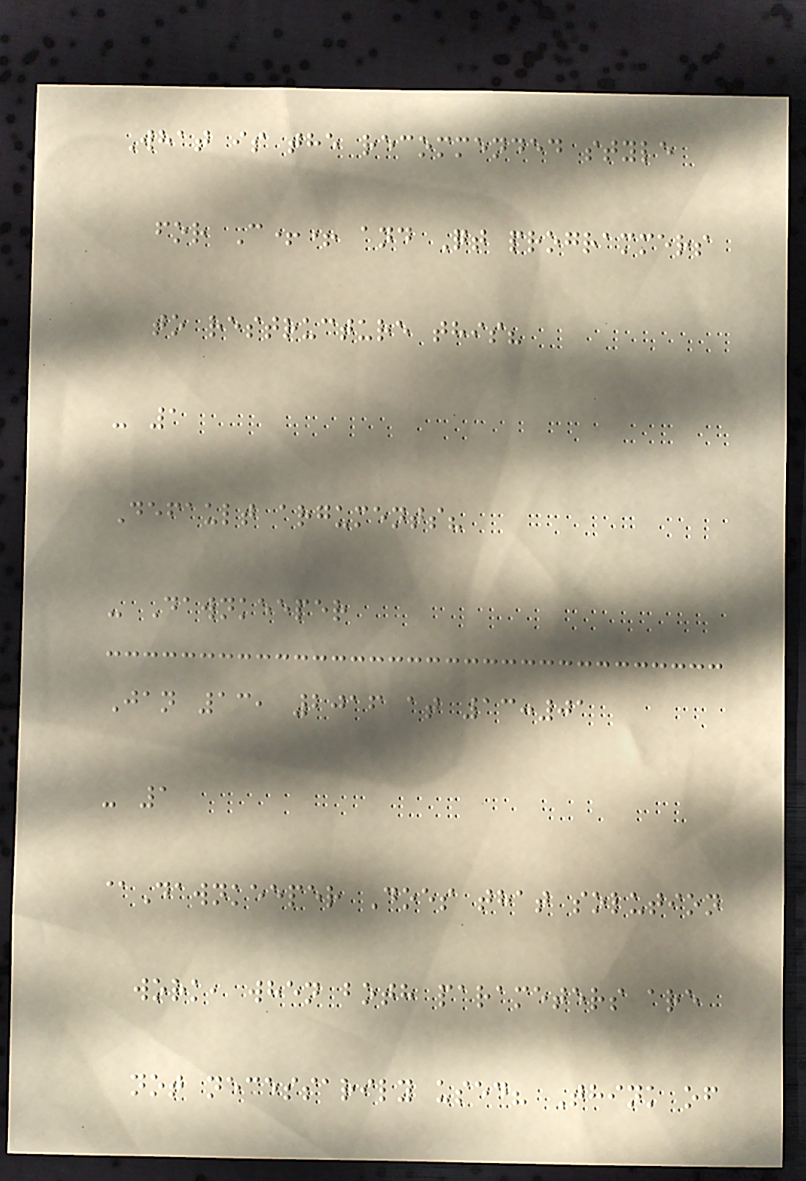What is the recommended style
for C++ and Qt programmers
to restructure this?
- 1
Default arguments?
- Dawnkeeper
Jan 13, 2016 at 13:01
- 1
@Dawnkeeper Does that solution
work, when both parameters are
not necessarily used? Think of
